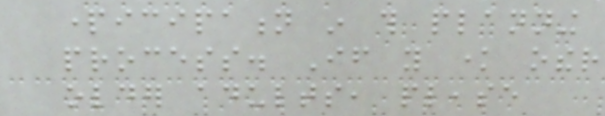participation in this planning
process. If you know other
older adults, please
